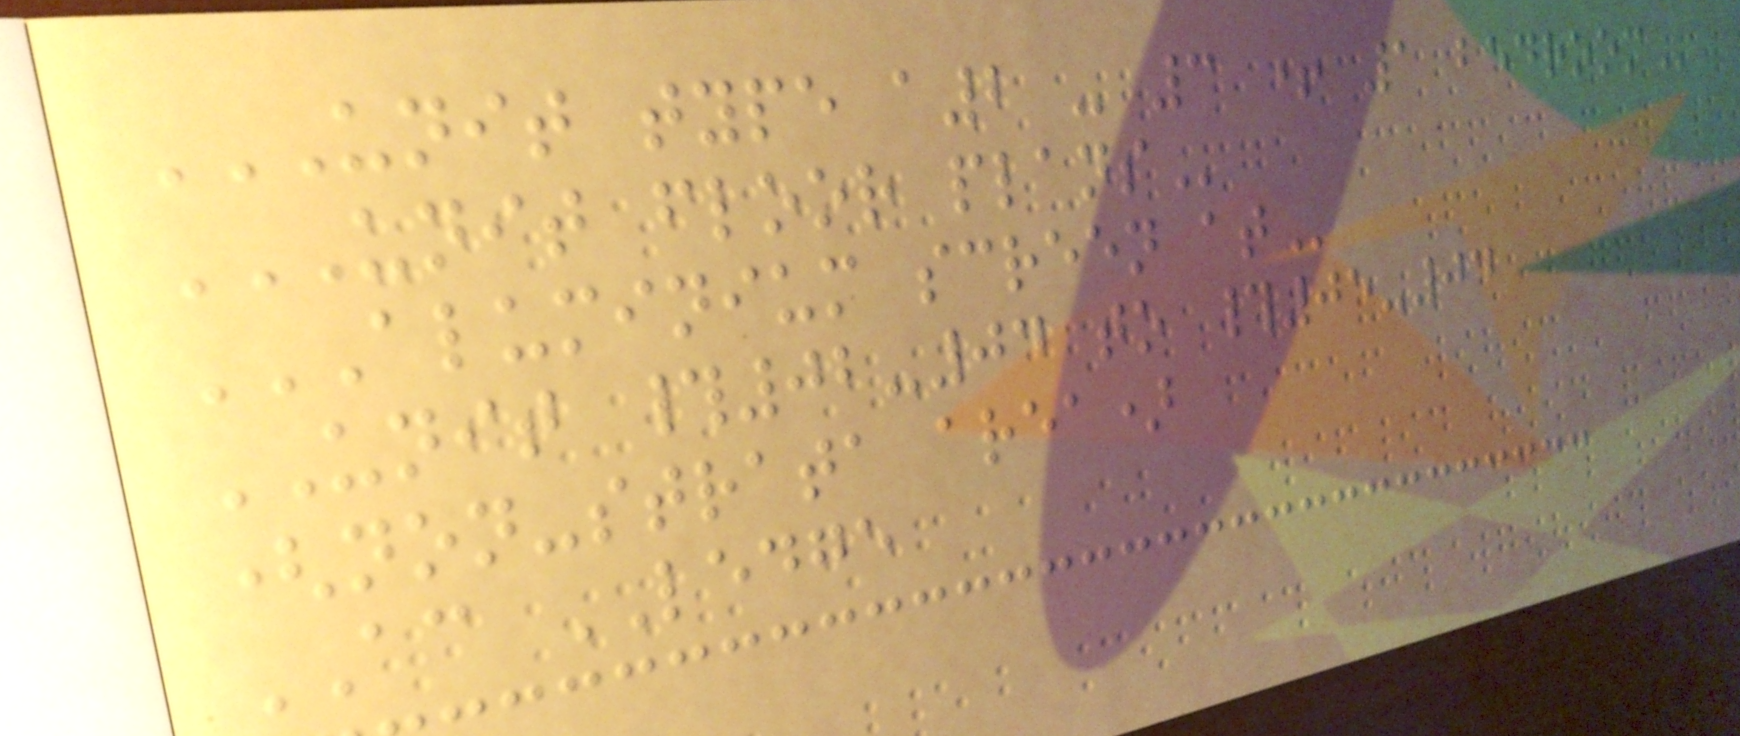UNIT TYPE A2 - 3 + 1 BEDROOM
UNIT FLOOR PLANS
ALUMINIUM SCREEN AT
UNIT #02-04 to #05-04
(non-strata area)
AC LEDGE
